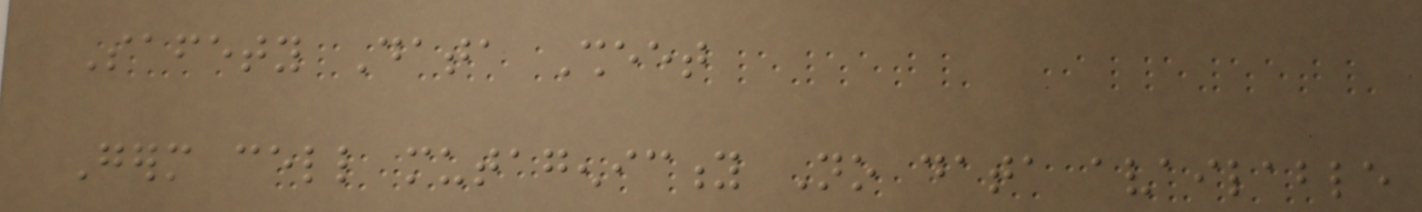Safety Data Sheet
Germ cell mutagenicity No data available
